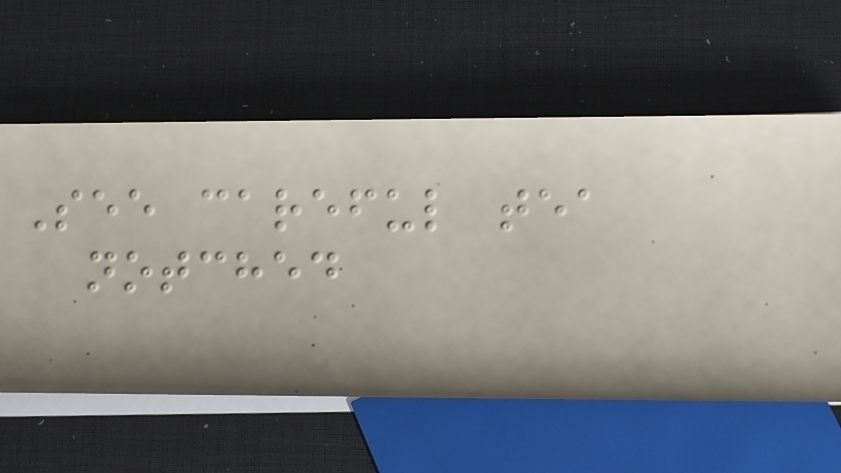See careful tea
notched
